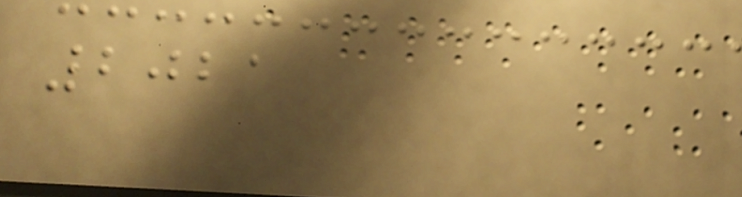2021
